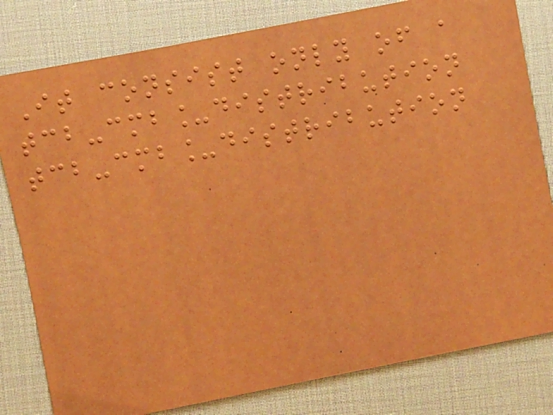It consist only of a
tcb-cmb_distribution
tcb-cmb_distribution
